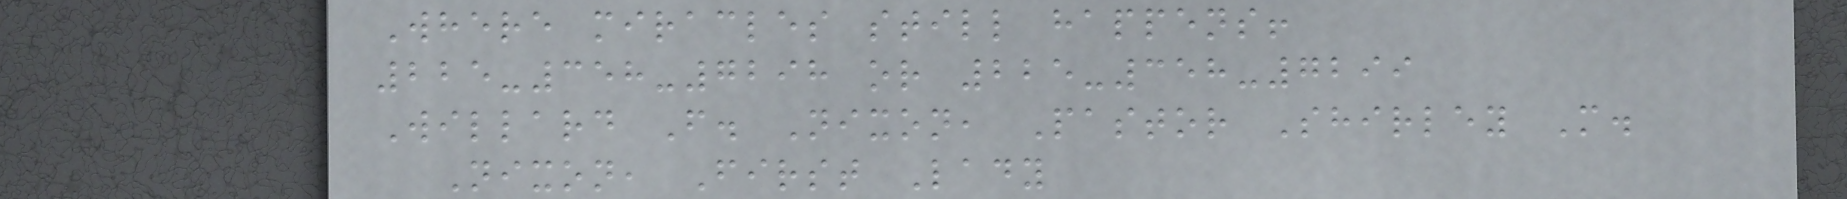Where miracles still happens!
225-358-7298 or 225-358-7299
Willard F. Nixon, Pastor Shirley M.
Nixon, First Lady
